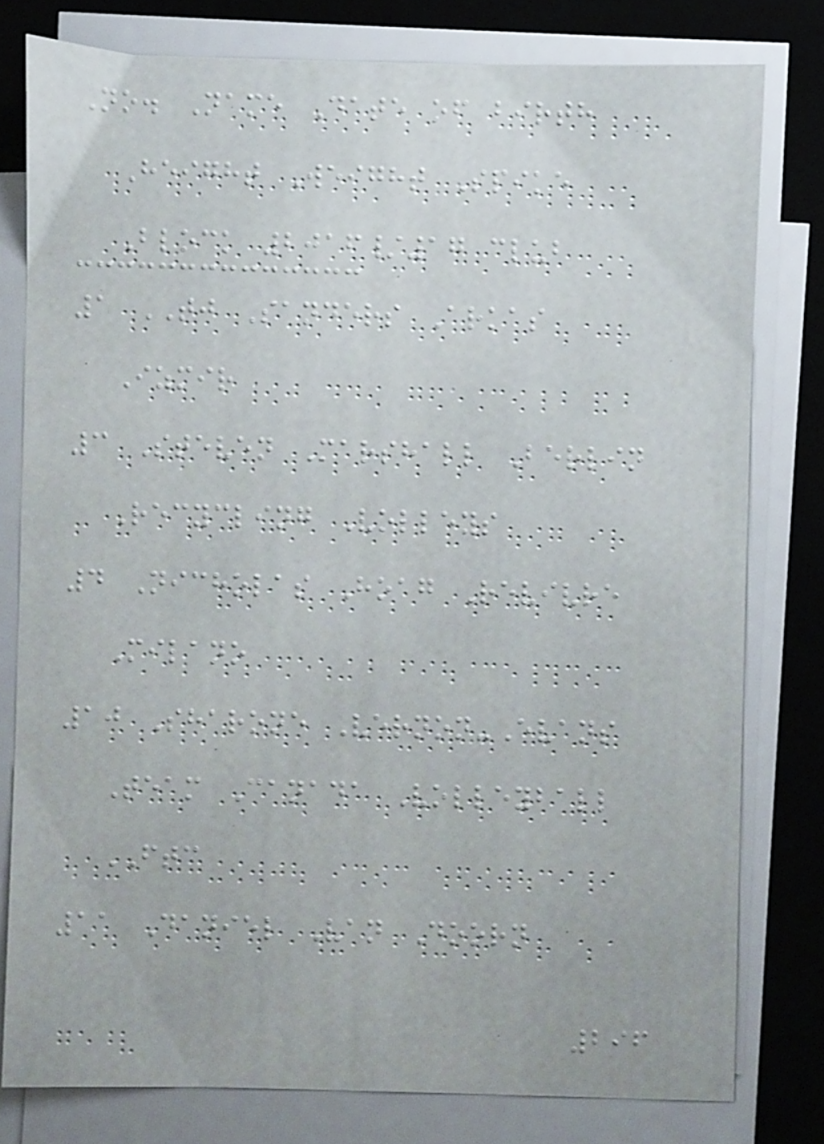No. Name Date of birth
Height Weight Spike
Block 2016/17 club
1 TJ Sanders Arkas
Izmir
3 Steven Marshall Berlin
Recycling Volleys
4 Nicholas Hoag Revivre
Milano
10 Sharone Vernon-Evans
Team Canada Volleyball
FTC
11 Daniel Van Doorn
296
